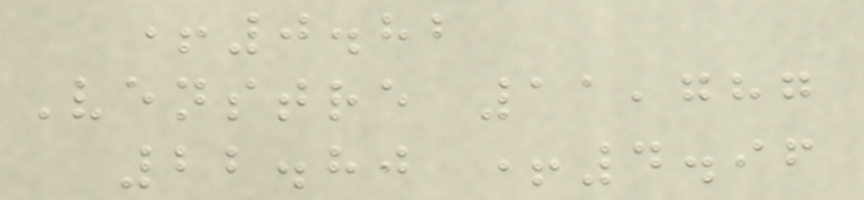+0.82
Venstre 11,787
22.80 +4.96
